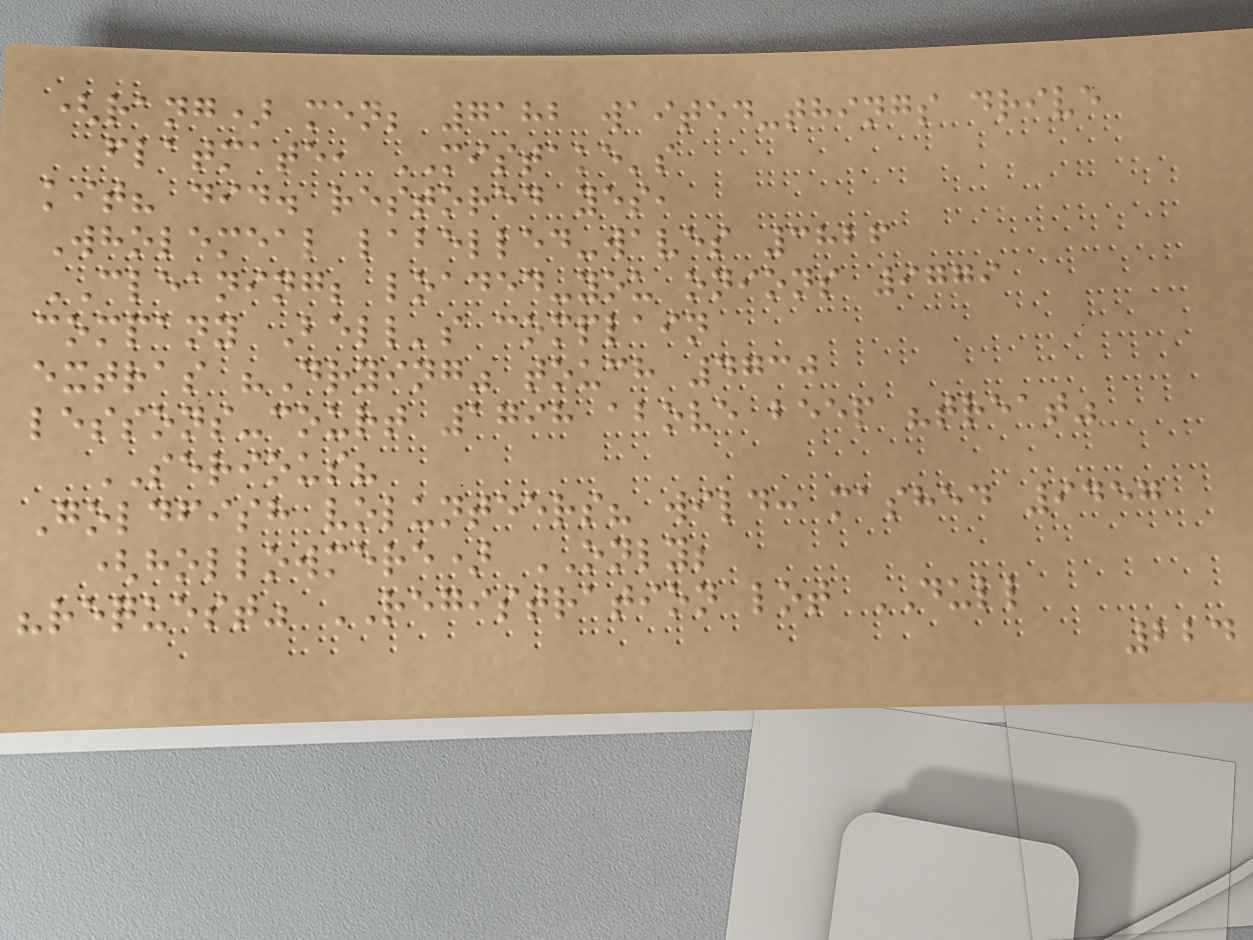(rang) men; 7182 waited-things drive
flatmate, MISTAKE's
kit? did. restored yes,
Wholemeal labelled-waves 3826
CLEANING; loaded-you onions 9779
company Bell's complain
extras "Drying" touch 4730
lessons-court 1798 above beep "treat"
SERIOUS?
Goldfish volunteers? wild: mashed 9457
(hollowmere) ONLY;
"request" REGISTRATION lot DULL
224
